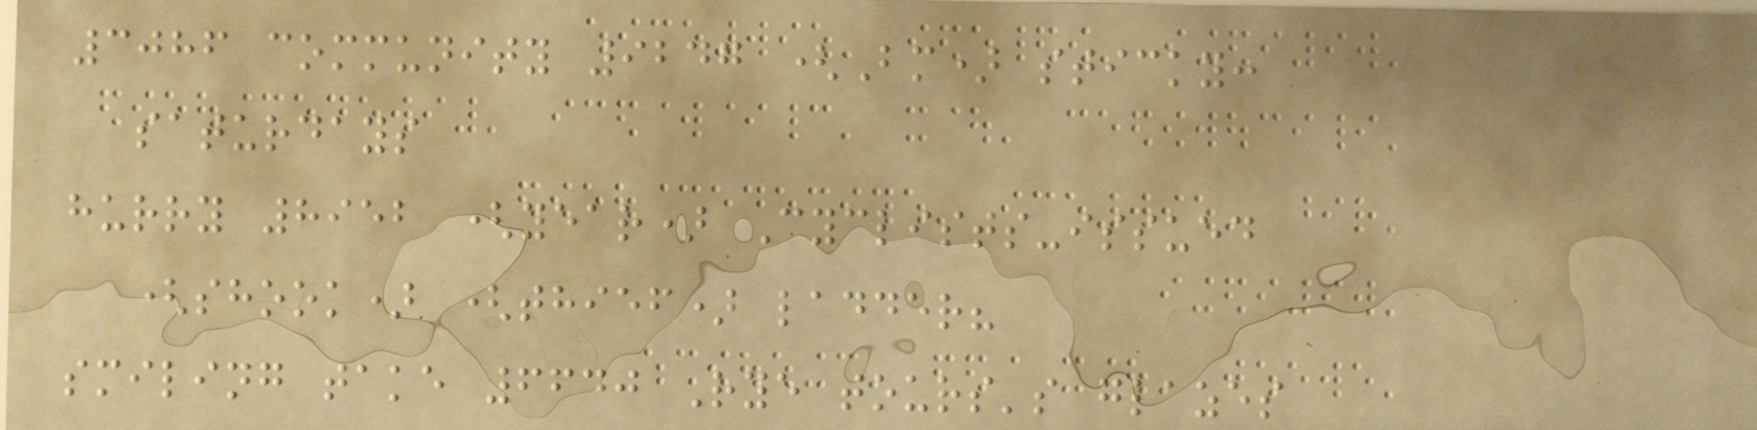3086 community 9247 (Bm) sticky:
saturdays
hurry 8952 (year) Cyclists-issued
(shook) (thief) ladder?
smiling take 6640 Rye tours's glazes
